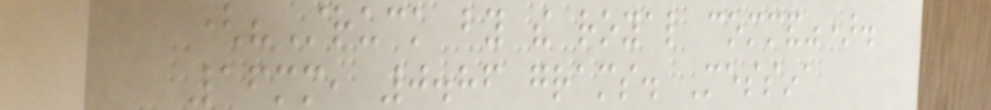("Struck by the royal command").
16mm, 0.86 grams. Messina
